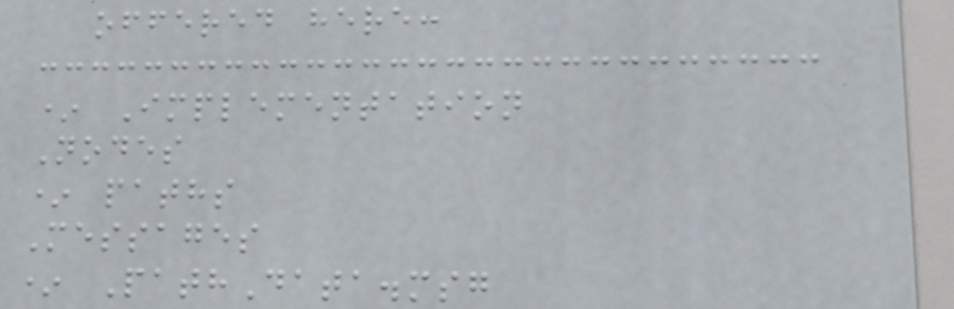offered here:
* Implementation
Nodes
* paths
Messages
* PathData.msg
